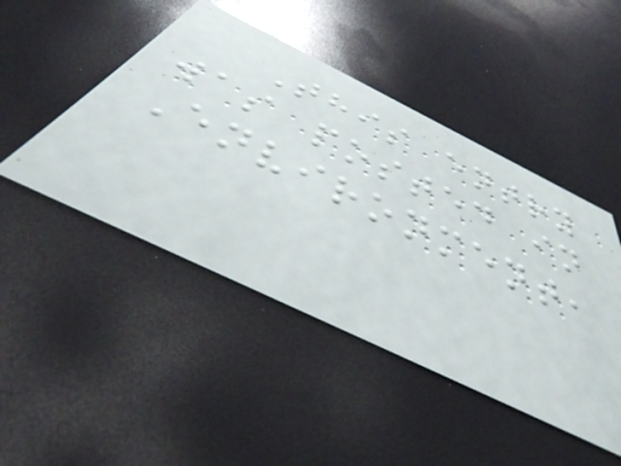This entry
was posted in
Environment,
